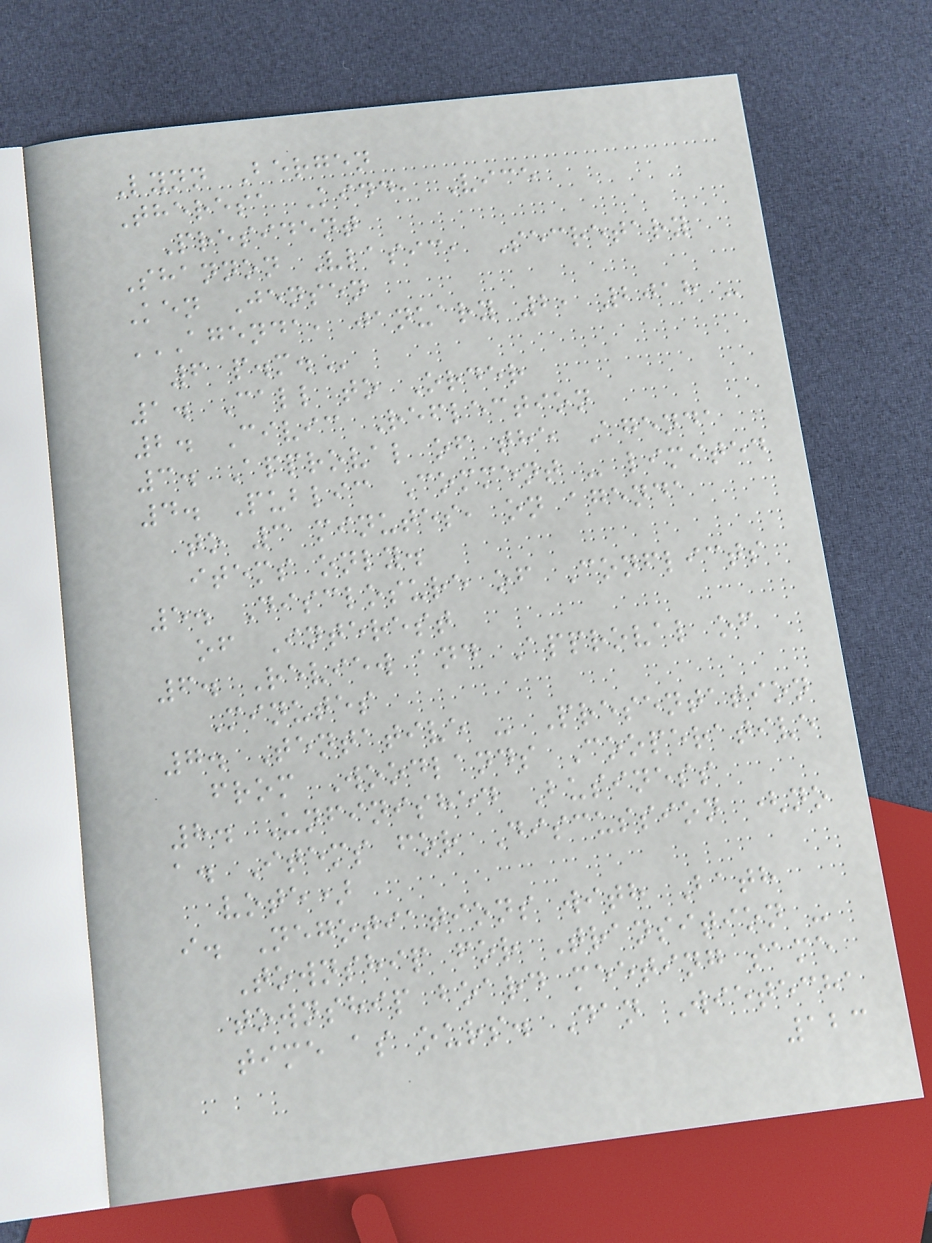Lynn Bergen
Theresa Kidd, Vice
President
Shannon Vlasic, Secretary
Ken Jensen
AGENDA, JANUARY 2, 2018 -
6 P.M.
1. Call to Order
2. Civic Reflection
3. Approval of the Agenda
4. Public Comment - limited
to 3 minutes, on agenda
items only.
5. Disclosure of Conflicts
of Interest
6. Review and Approval of
Minutes
7. Tentative - Presentation
from Woodlands Cooperative
8. Unfinished Business
a. Items for Discussion (no
vote)
i. Negotiations with Bath
Township for Transition -
township board meeting same
time as ours. Dan Wietecha
123
